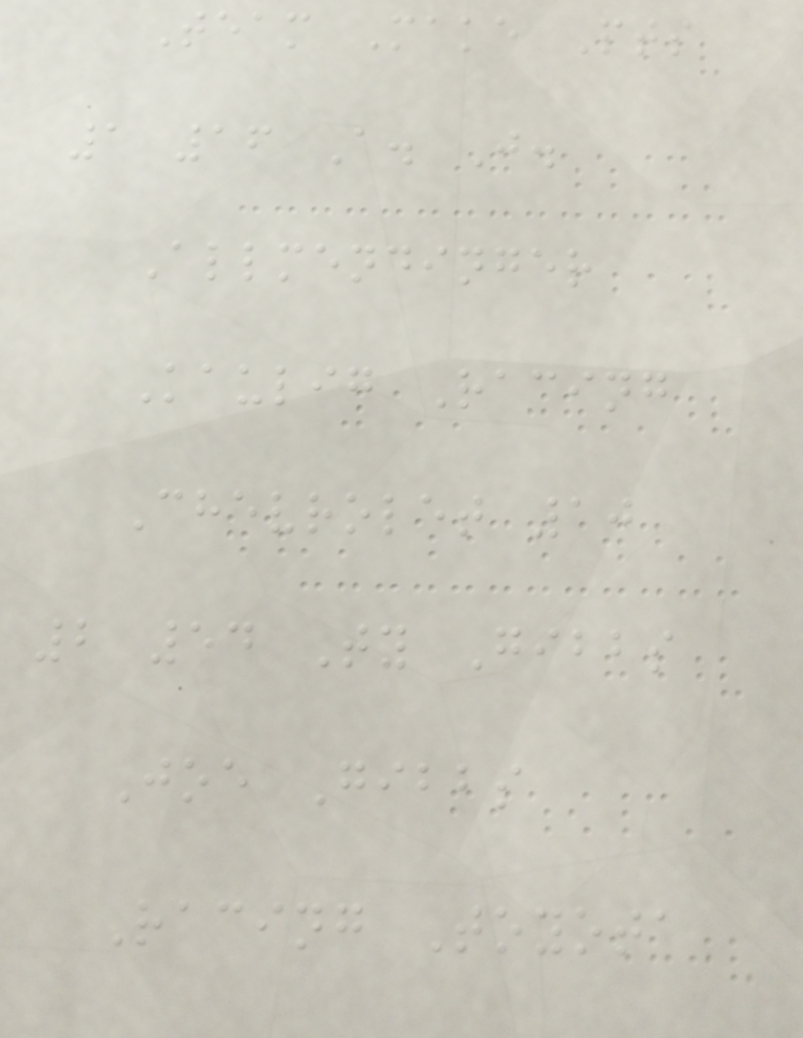Team Make Pts
1 16 A. J.
Allmendinger
Kaulig Racing
Chevrolet 10
2 54 Ty Gibbs
Joe Gibbs
Racing Toyota
